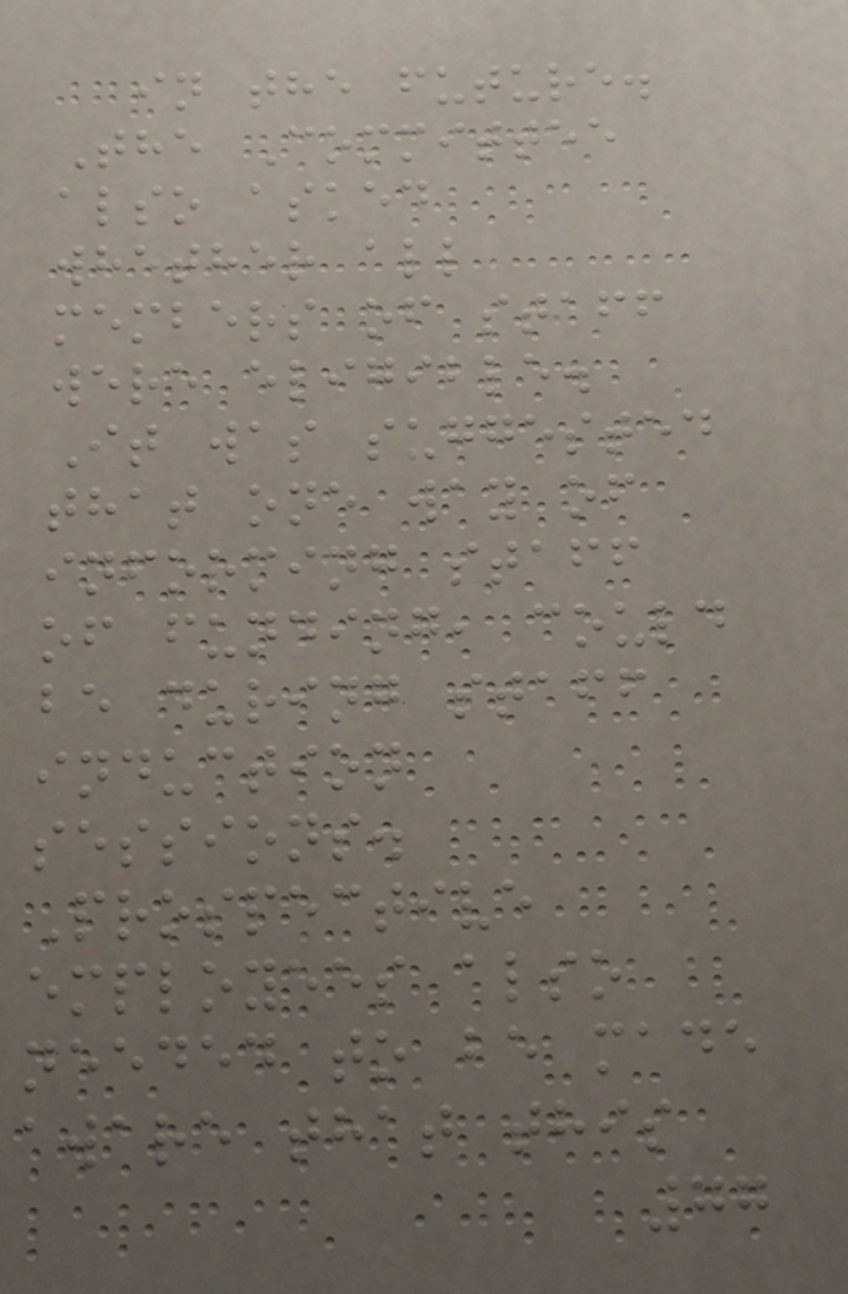in the future.
The Committee
also asked
whether all
members of staff
were eligible.
It was suggested
that one way of
informing staff
of funding, could
be during staff
induction
sessions.
Prospective
employees also
needed to be made
aware that this
77
